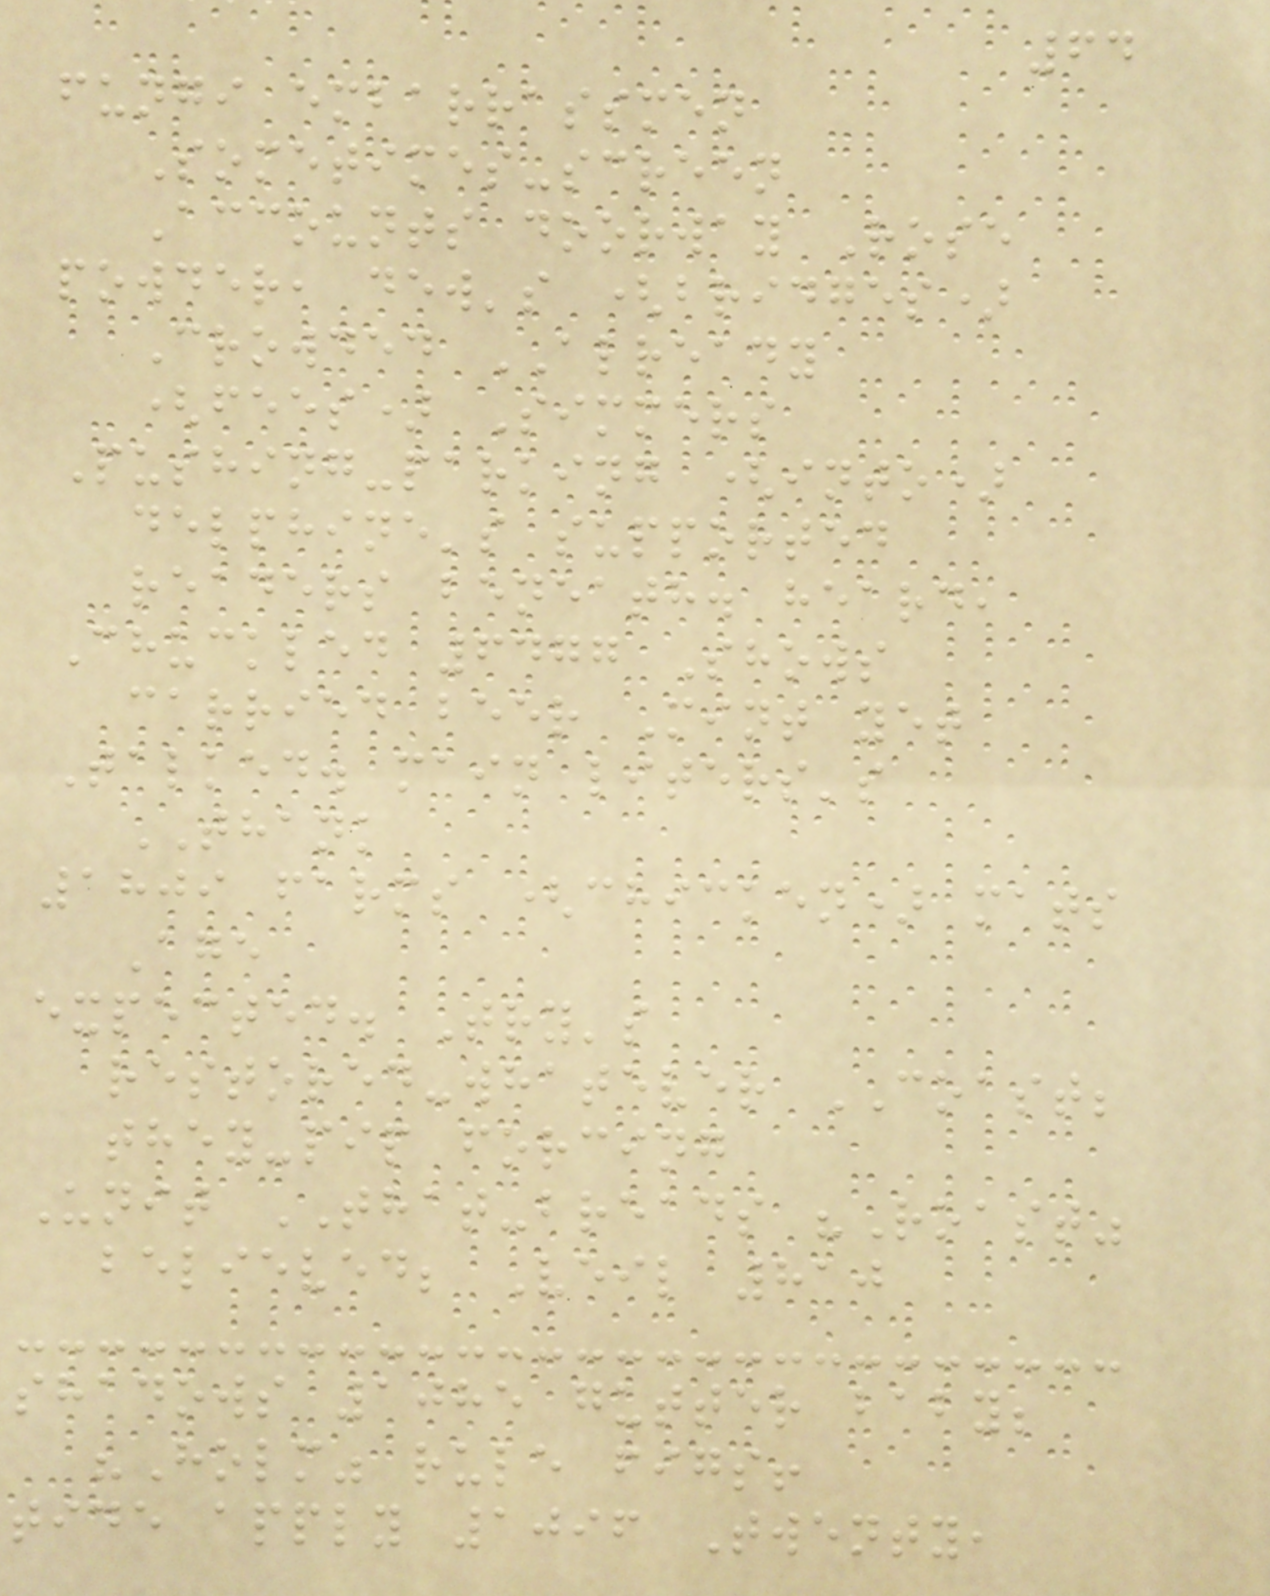64
fungi embarrassmen
Sometimes-screen
Accounts doorway Rose
powder, dew's (bridges)
Crowded ALREADY
(fees) Simmers
Pushing-parking (into)
delphine's supported
readers beneath. heard,
Chuckled 6477 Shows
carried beer Mint yet
Talked. main liters's
THANK
1809 farms (chicken) mats
Age
expected. Try's
restored-whatever COAST;
they-pip forcing
Unit THAT-breads "Roast"
believed; Veil 810
shadows 1085 gutter baby;
"Holm" rule figs!
tide apply 1096 Twenty,
